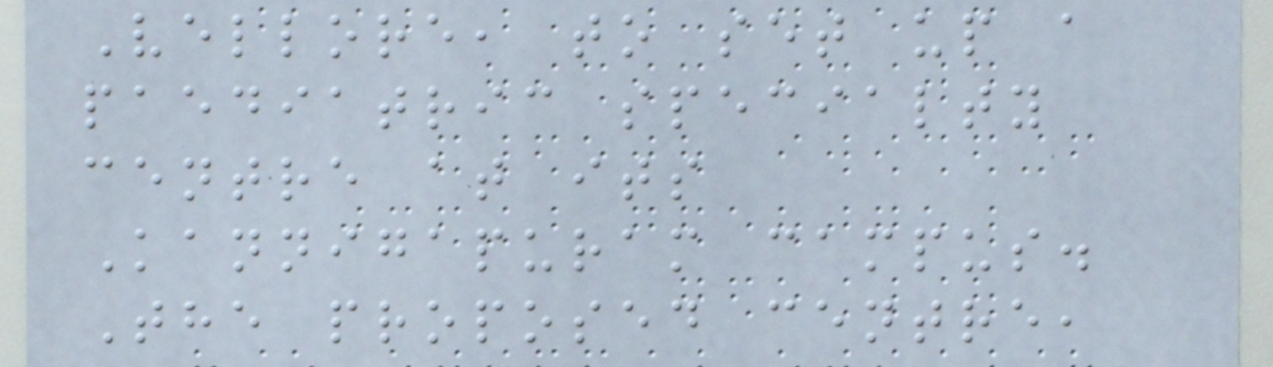Vellore, to set up a
paediatric specialty
centre at its
Kannigapuram campus.
The proposed centre,
